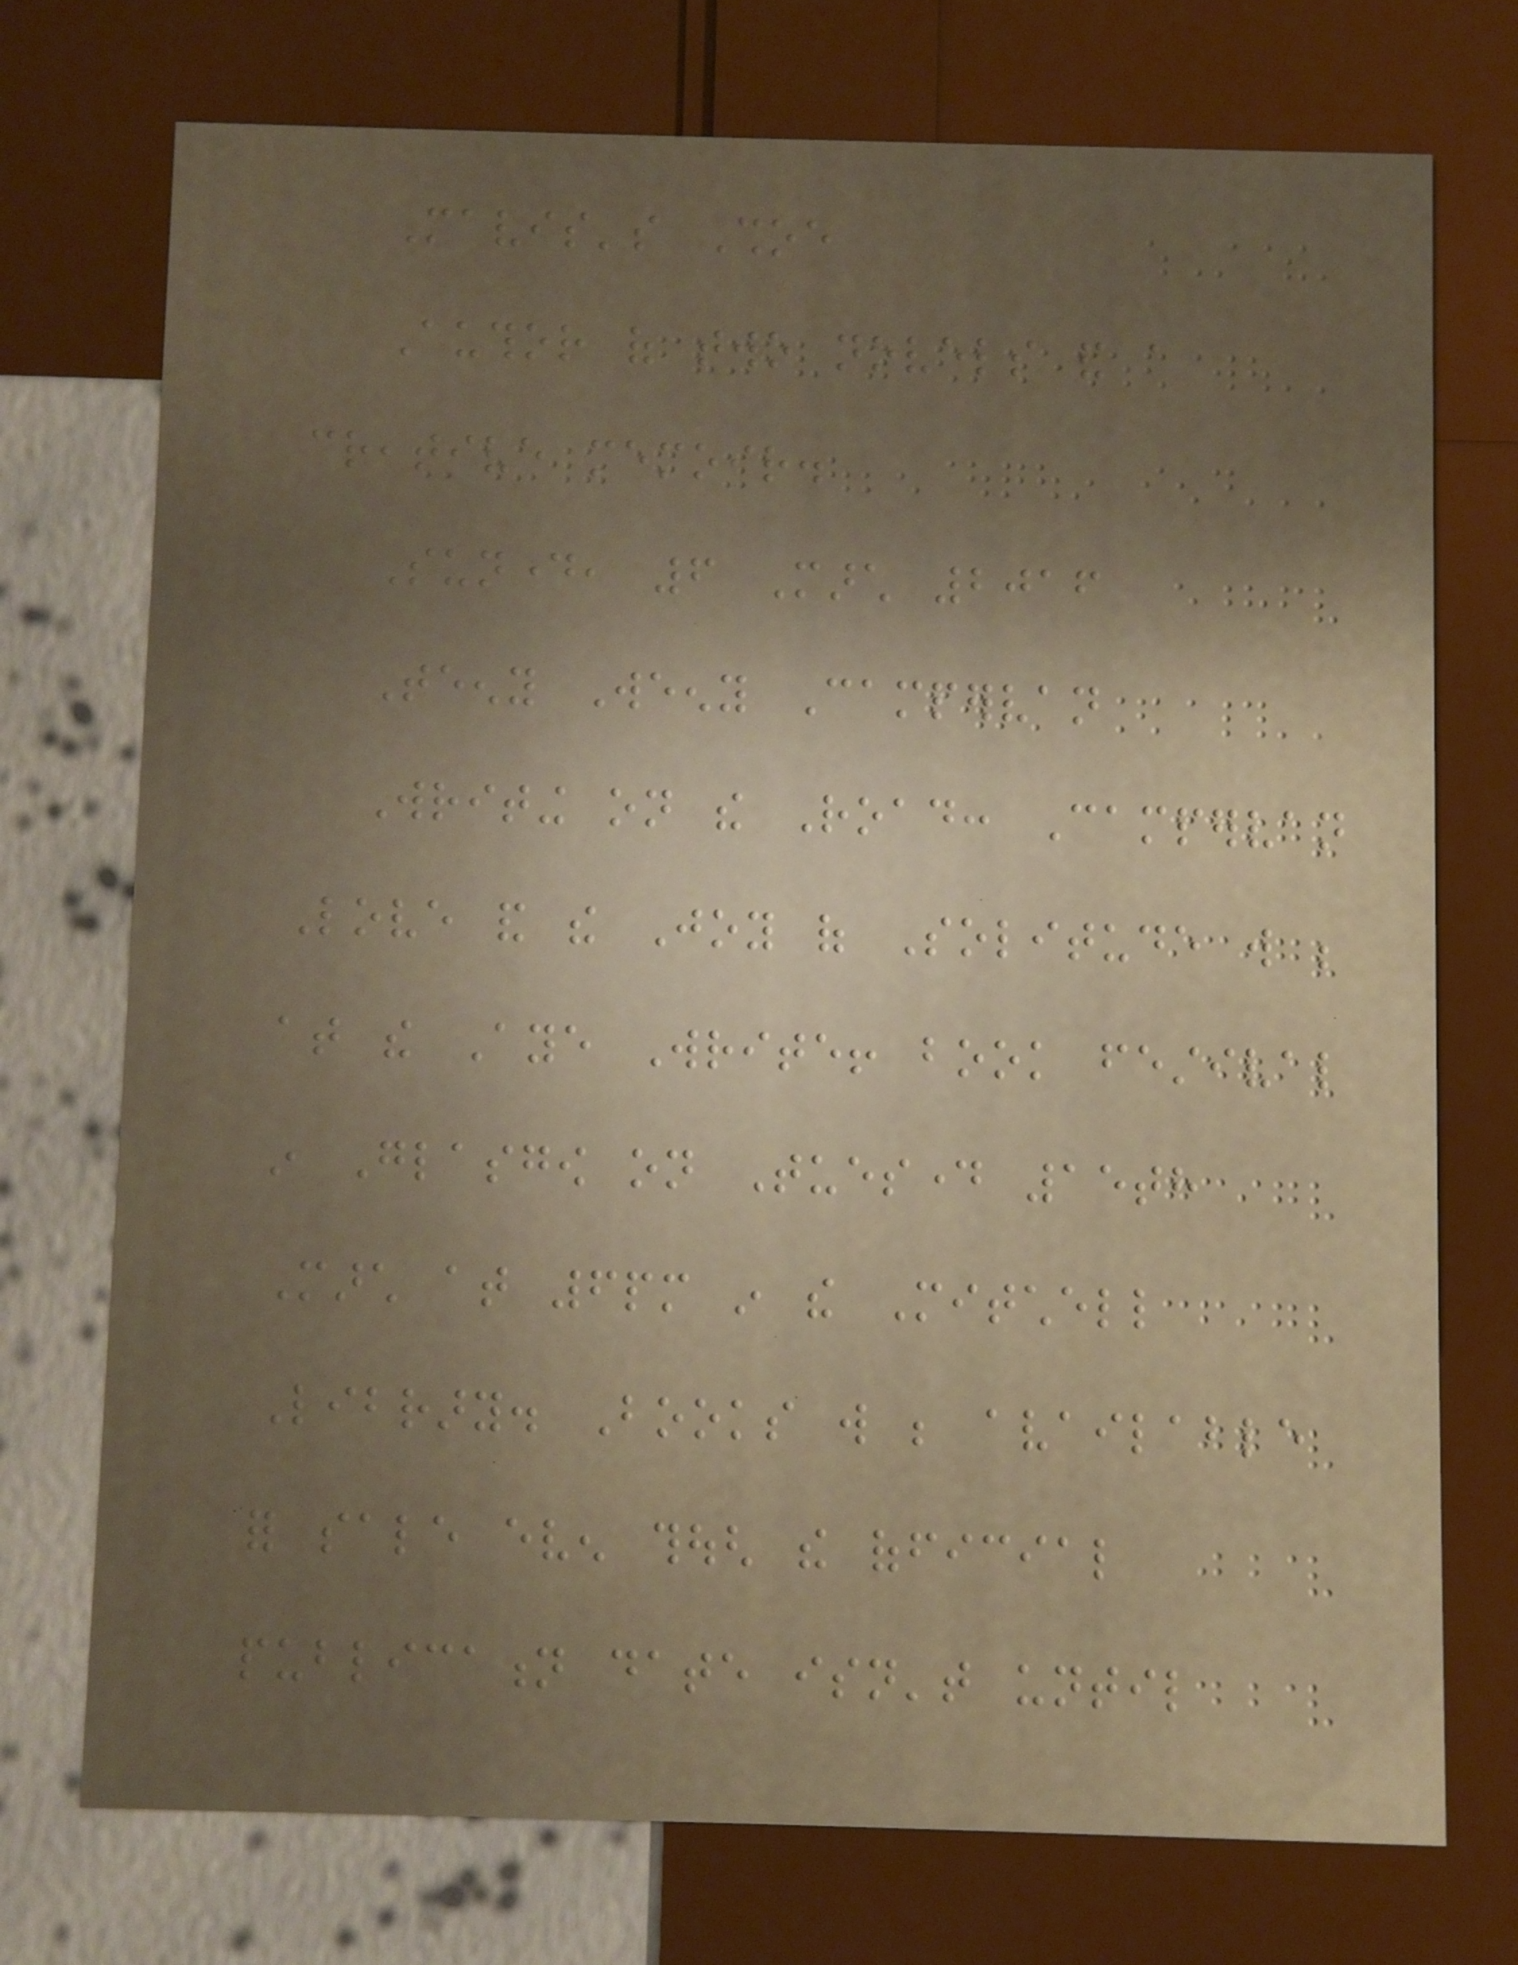Mavis's Shoe
Author of two novels and a
creative memoir.
Sunday, 6 March 2016
Teeny Weeny Campervan
Writing on the Road: Campervan
Love and the Joy of Solitude will be
at the Aye Write! book festival
in Glasgow on Tuesday 15th
March at 6pm in the Mitchell
Library. Books will be available
for sale even though the official
publication date isn't until
